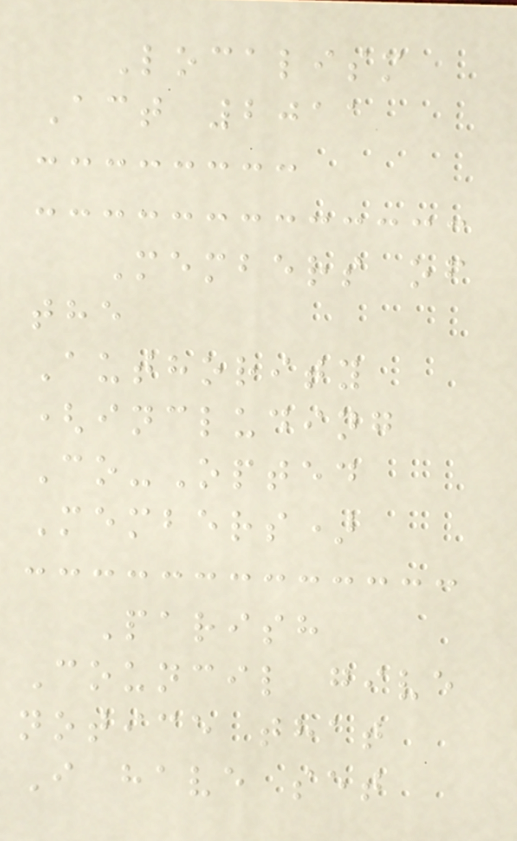Localism
Act 2011
Members of
the
Authority
(including
Co-Opted
Members)
Parish
Council give
notice that
I have set
